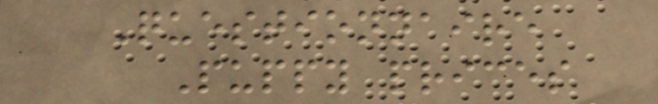Questionnaire
Puppy prices
